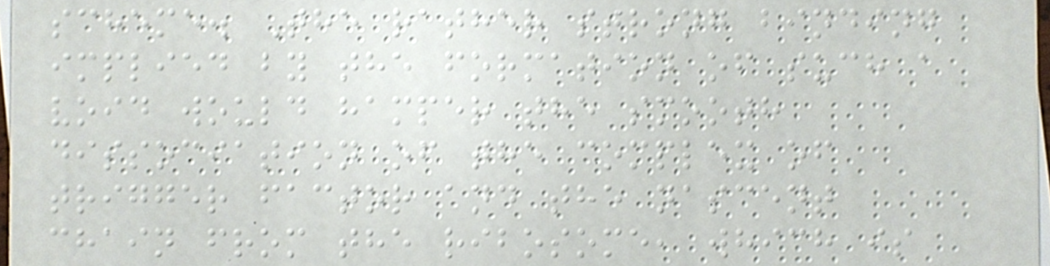scheme. The rather strong binding
implied by the formation of such a
void would hamper the smooth
dissociation of the complex of
trigger factor and the nascent
chain from the ribosome, which is
